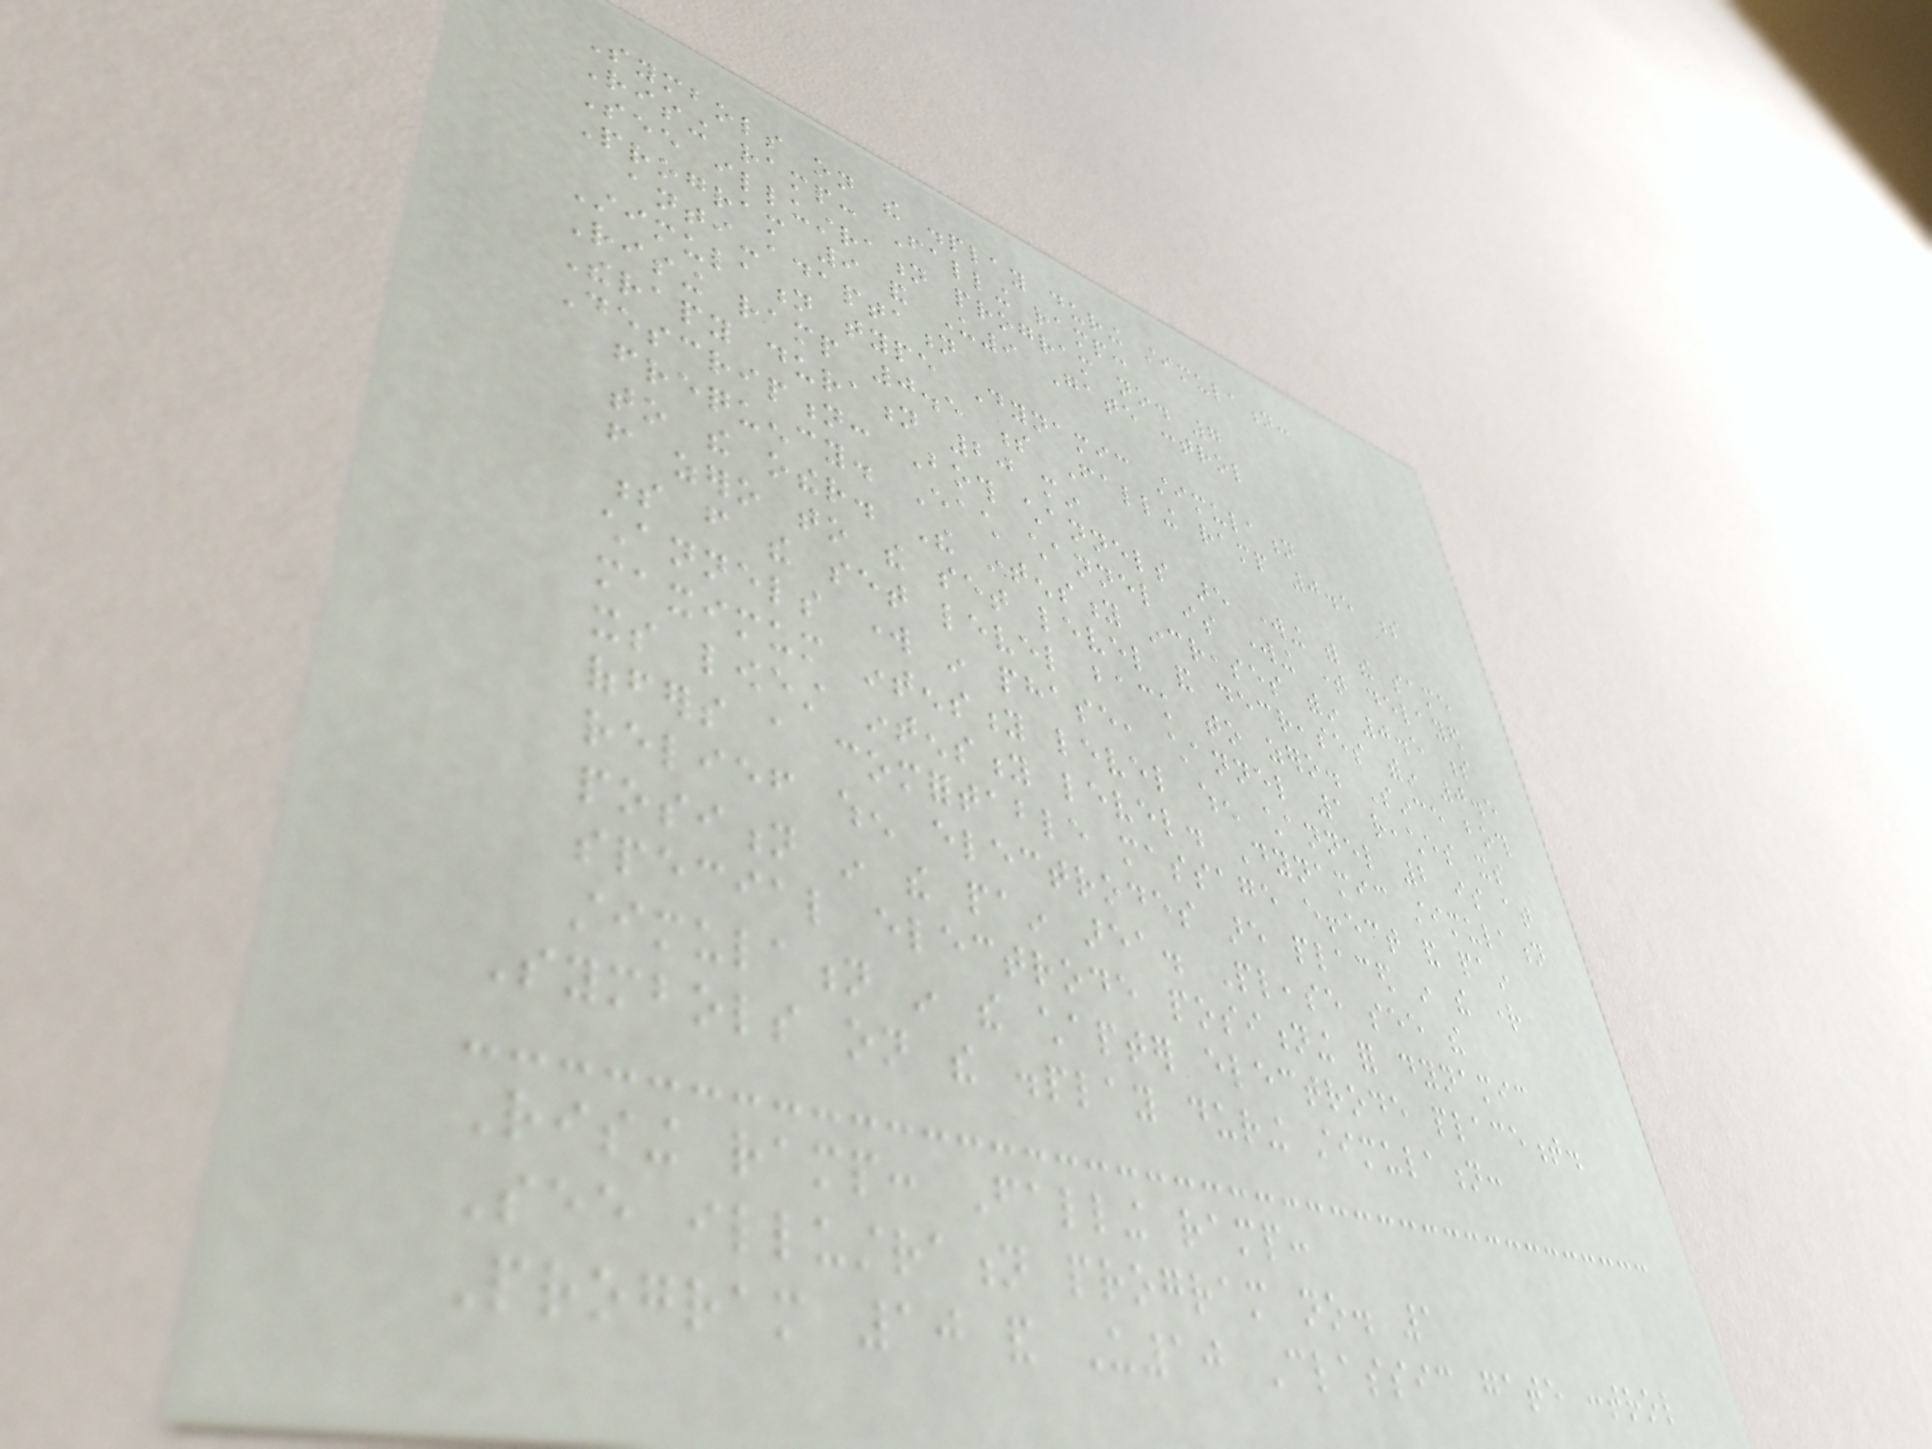Symbols on the display during stimulation:
Rising ramp: Falling ramp:
See illustration program no. 7
Program 9 and U9 Gate control
anti-adaptation
Stimulation type Dynamic stimulation
Rising ramp 0.5 s Falling ramp 0.5 s
Therapy duration 20 min
Description: Both channels are working with the same
frequency. Each channel is working time delayed
to the other. The intensity increases within 0.5 s
from zero to the set level and decreases within 0.5
s from the set level back to zero. Since both
channels work in phase, channel 1 reaches its
maximum intensity level when channel 2 is at
its lowest intensity level. Dynamic stimulation
offers a comfortable massage effect and pain
relief when electrodes are placed in the right
position in the pain area. Please see the
special electrode positioning for dynamic
stimulation in the chapter electrode placement.
Symbols on the display during stimulation:
Rising ramp: Falling ramp:
See illustration program no. 1
Program 10 and U10 Classic gate control
